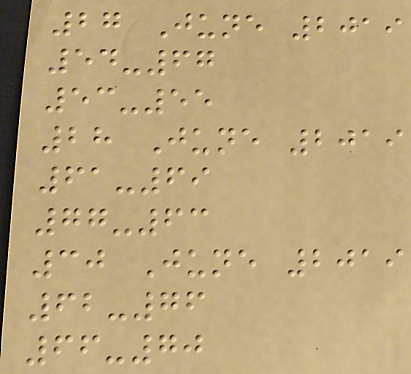27 June 2019
54-67
53-55
28 June 2019
61-69
77-63
30 June 2019
62-76
66-70
